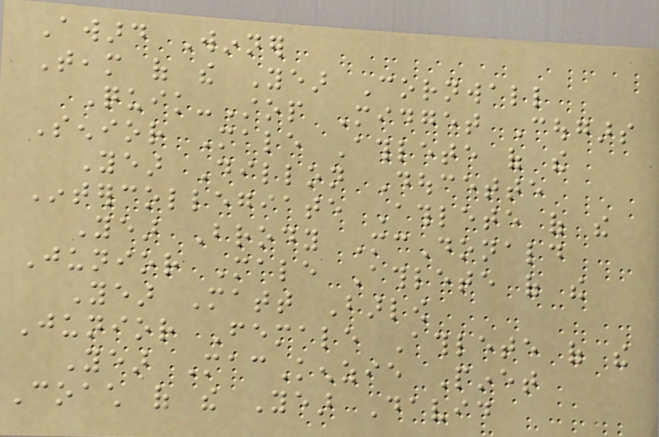Award Winner
Team of the Year Cornwall
Quik-Stop Midget Cougars
Senior Male Athlete of the
Year Dillon Doucette
Intercollegiate Athlete of the
Year Brody McDonald
Junior Male Athlete of the
Year Matt Barlow
Junior Female Athlete of the
Year MacKenzie Pinet
Coach of the Year David
